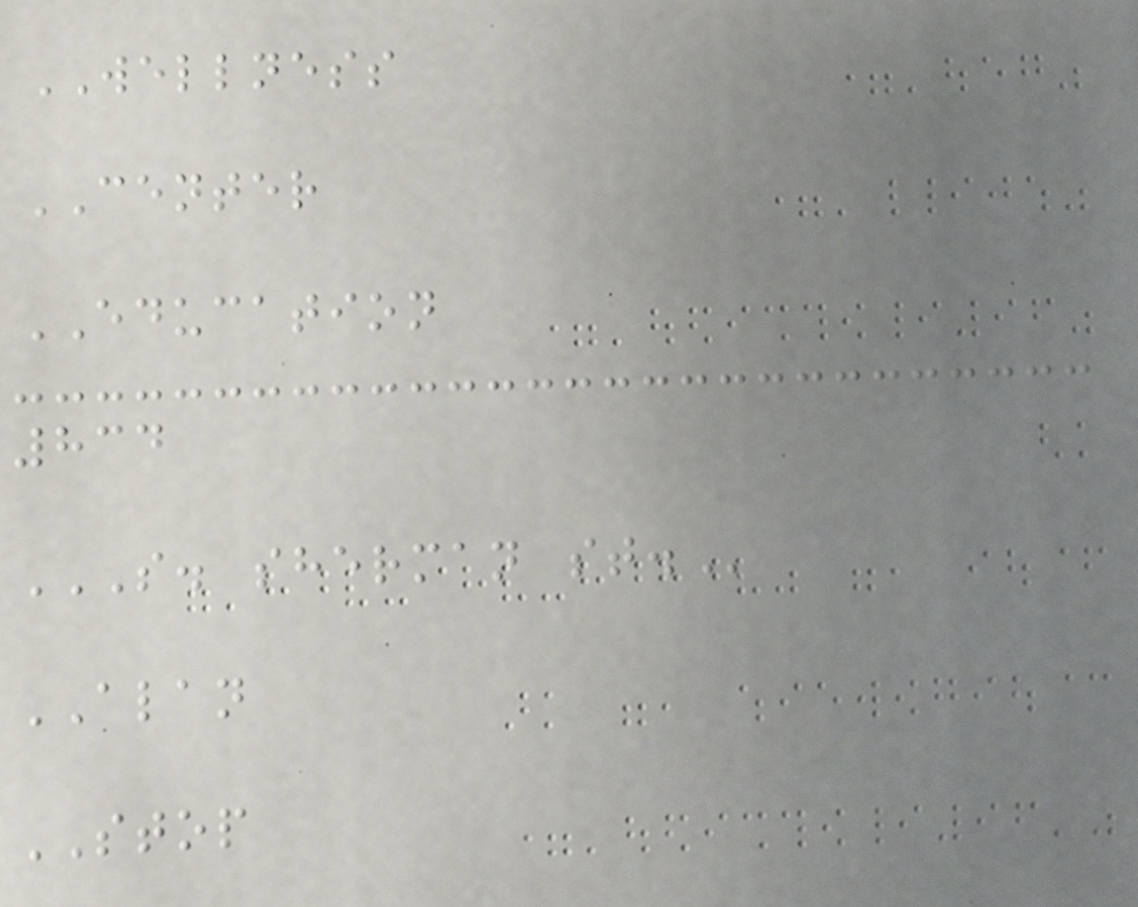WELLNESS
CENTER
EDUCATION
834
S. SHERMAN ST.
ALAN
STOP
